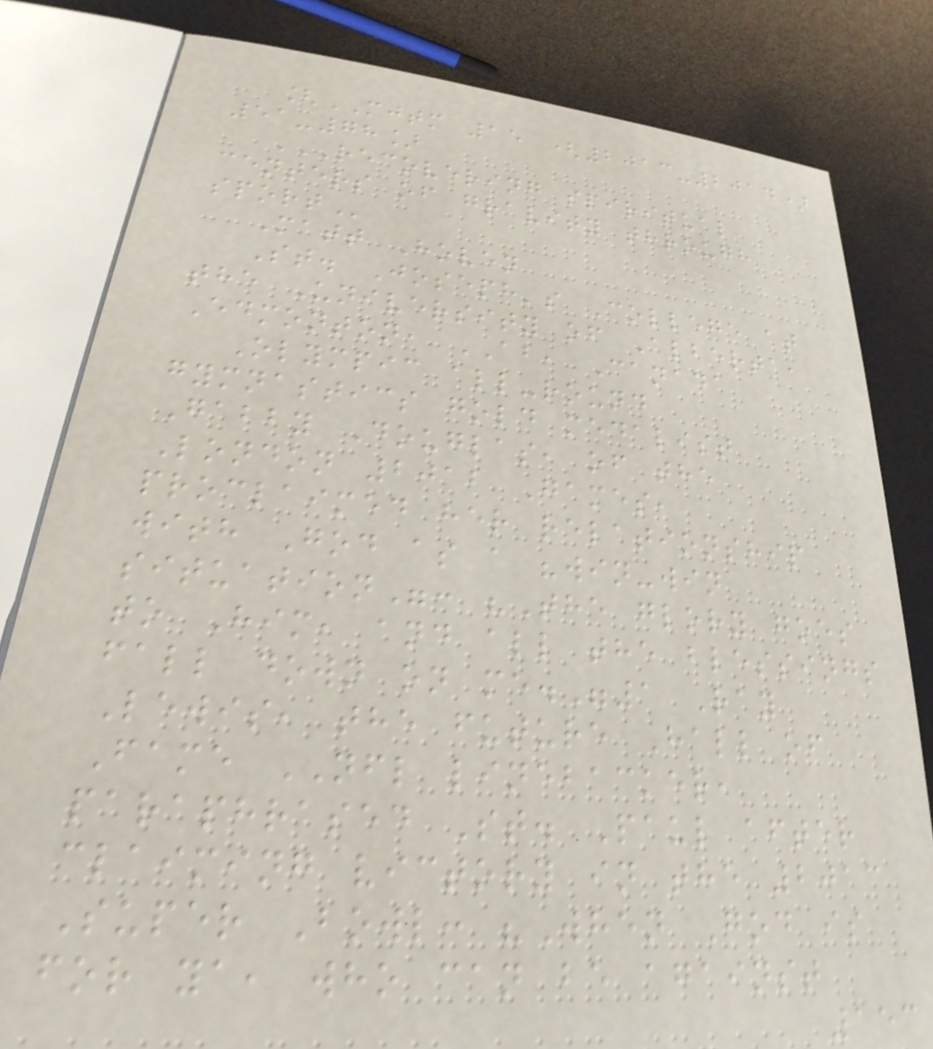[MJTM 15 (2013-2014)
51-78]
RECOVERING SPIRITUAL
CENTERS OF GRAVITY THROUGH
SPORT
Matt Hoven
St. Joseph's College at
the University of Alberta,
Edmonton, AB, Canada
Olympic all-round
gymnastics gold medalist
Gabby Douglas, of the
London 2012 Games,
proclaimed her relationship
with God as a "win-win
situation": "The glory goes
to Him, and all the blessings
fall down on me."1 Ray
Lewis, the future Hall of
Fame NFL linebacker,
paraphrased St. Paul after
claiming victory in the 2013
Super Bowl: "When God is
for ya, who can be against
153
